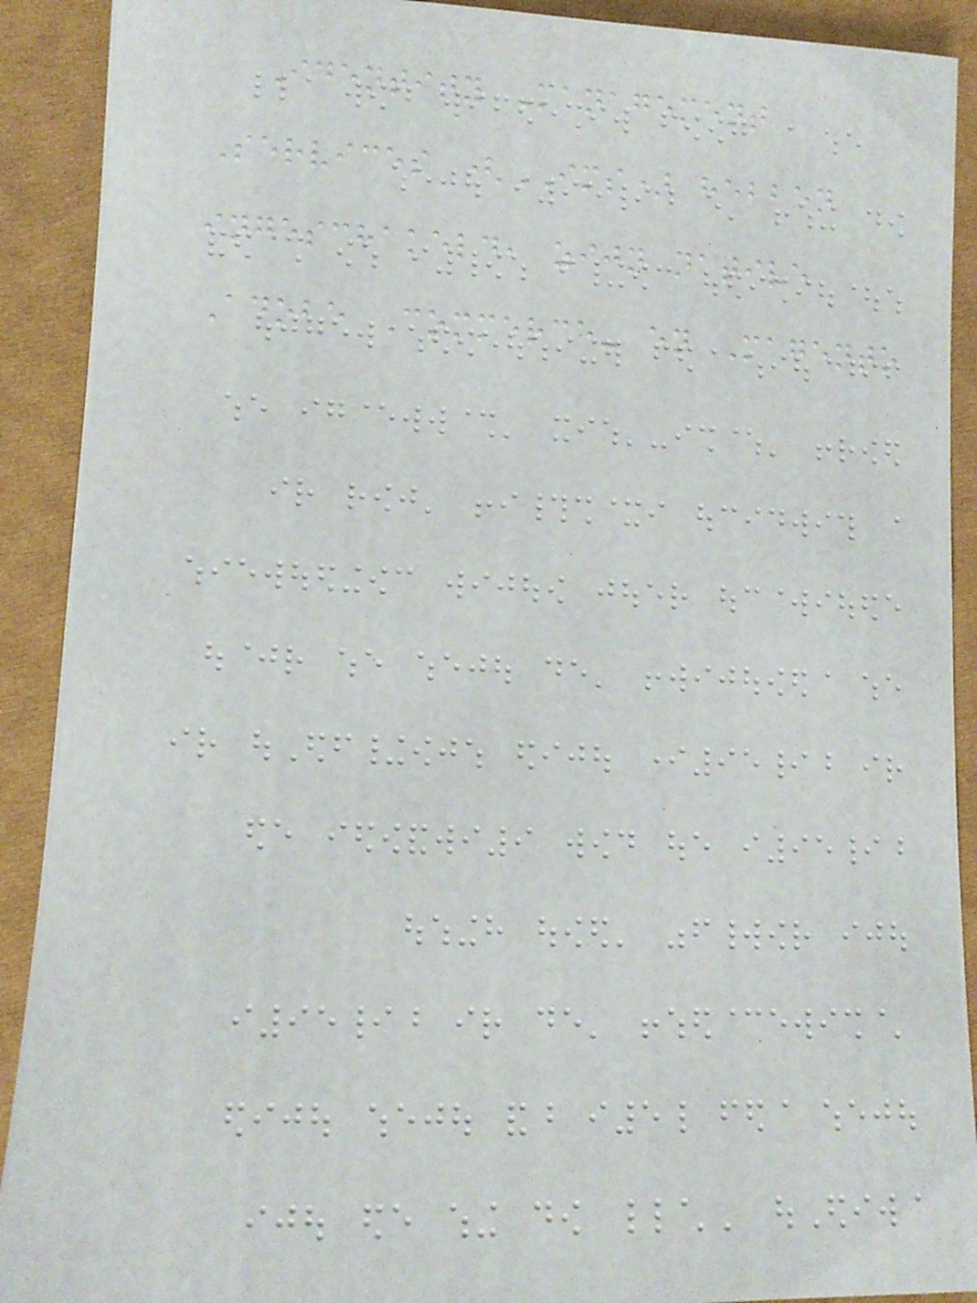Identity Management
Services (IMS) hebben
ingeschakeld, zijn native
Adobe Commerce- en Magento
